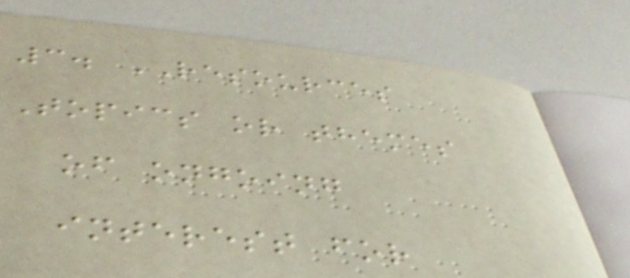3. RESOURCES
Topics or themes
of ongoing
interest for
